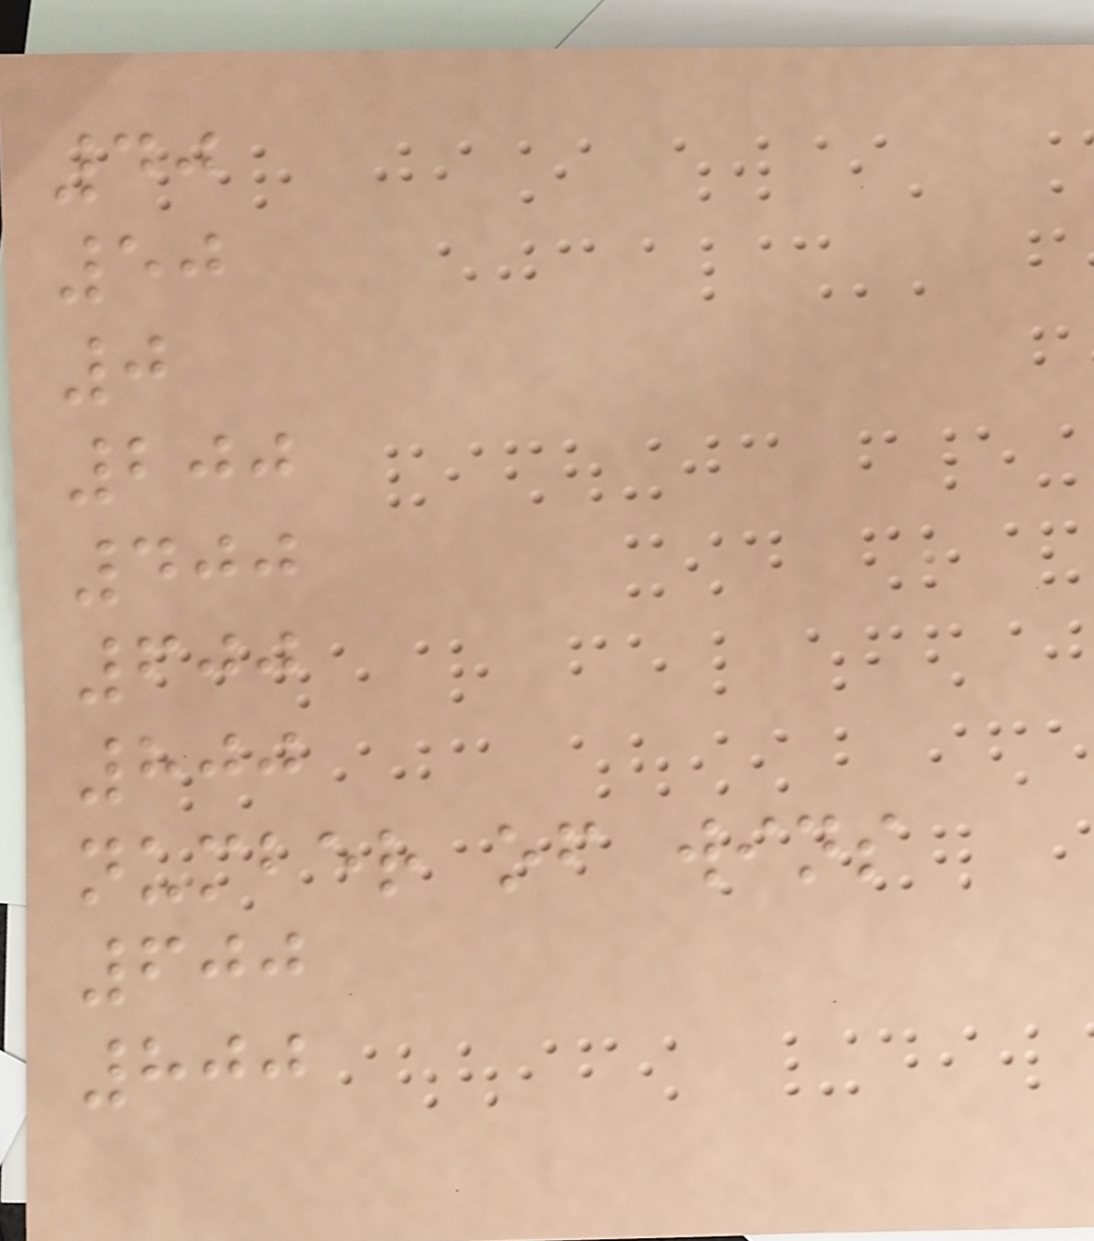40
50
0
200
400
600
800
number of wins
600
800
